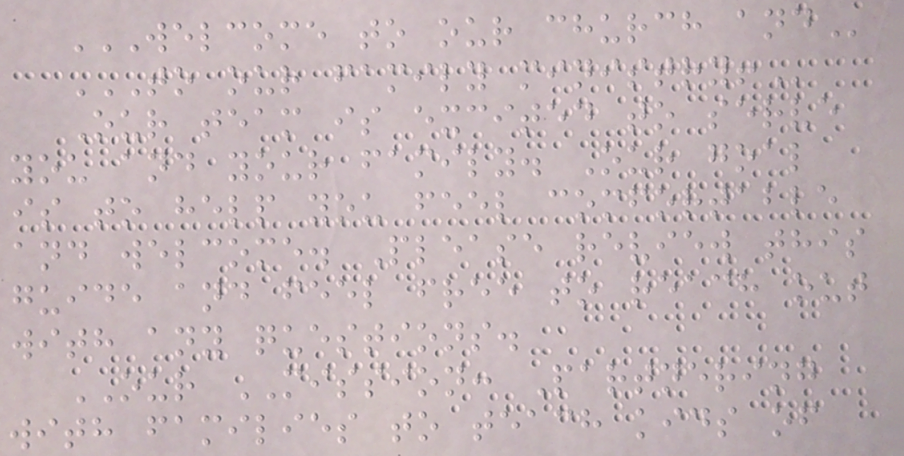WELCOME TO OUR CHURCH AND
TO OUR FAMILY MINISTRY!
Our team is excited to serve
you and your family. Our goal
is to help you feel comfortable
and welcome. Please review this
guide and feel free to reach out
with any questions.
OUR MISSION: Partnering
with families to teach kids of
